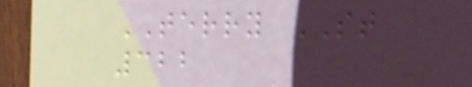TERRY ST
322
